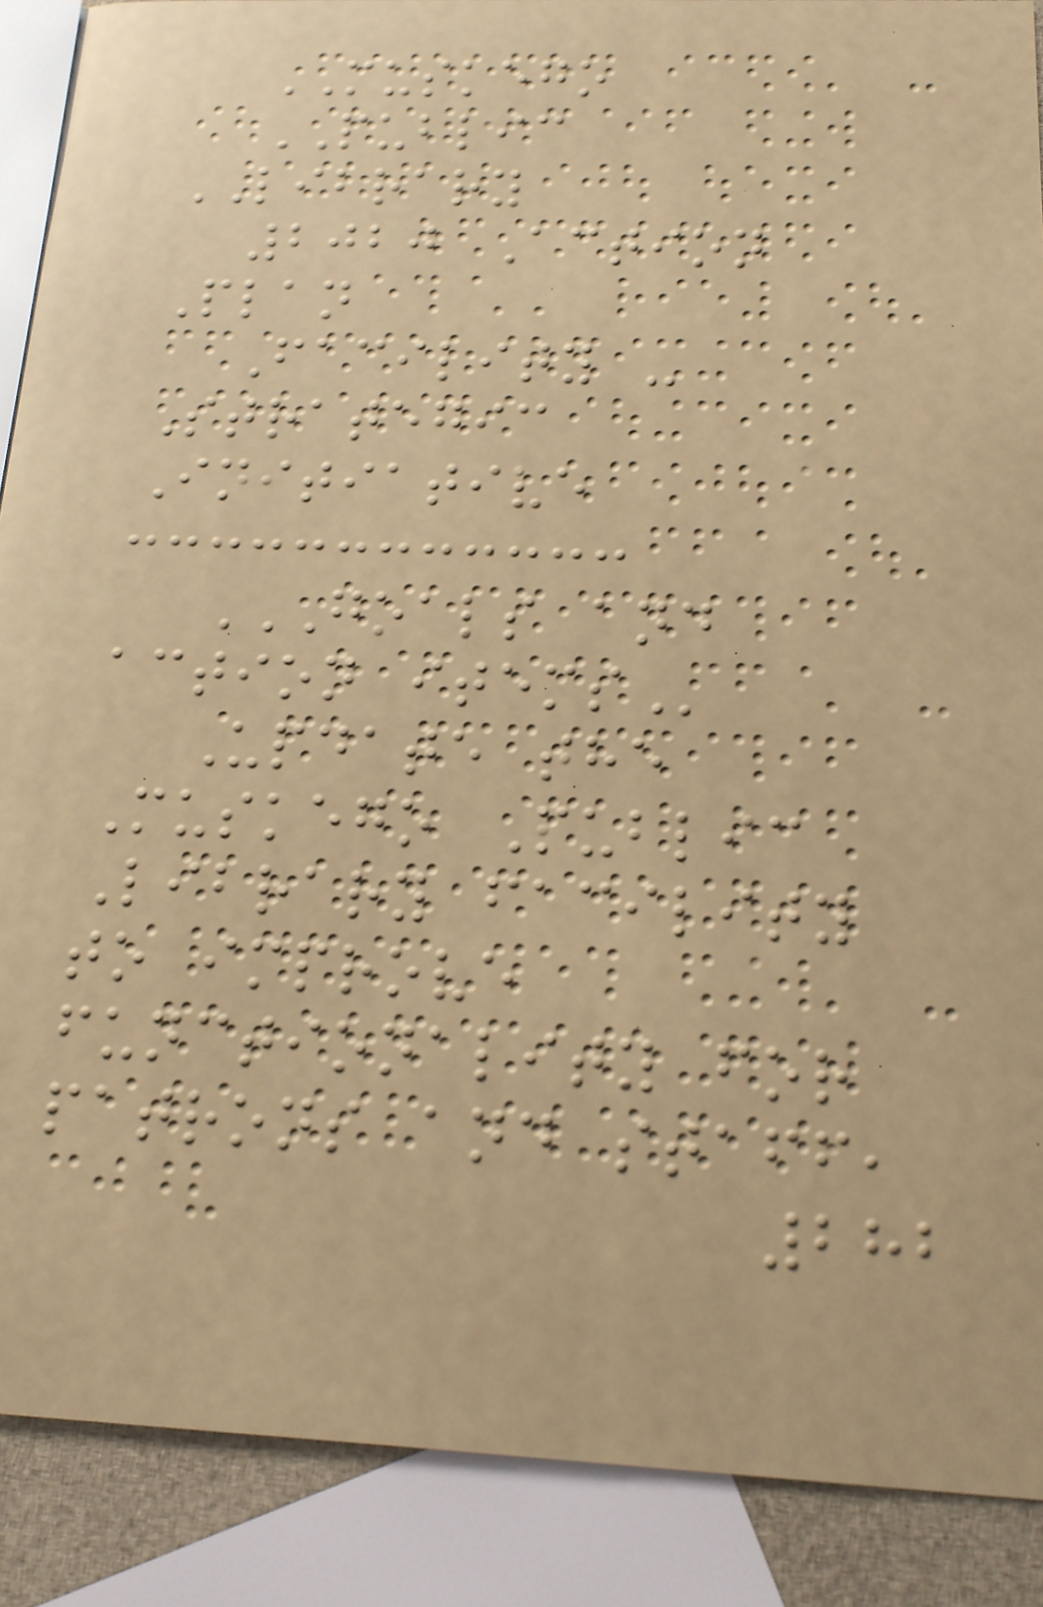MUSKEGO
PUBLIC
LIBRARY
2020 Action
Plan
Facility -
Strategic
Initiative
GOALS AND
ACTION ITEMS
Update the
Muskego Public
Library facility
to improve
functionality for
patrons and staff,
282
